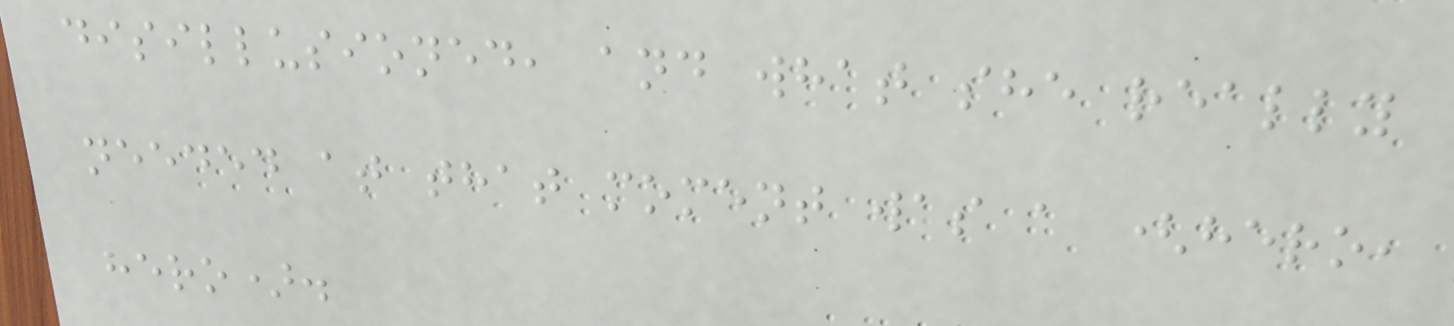disillusioned, and what she really
needed at that moment was a (hero,
hero).
